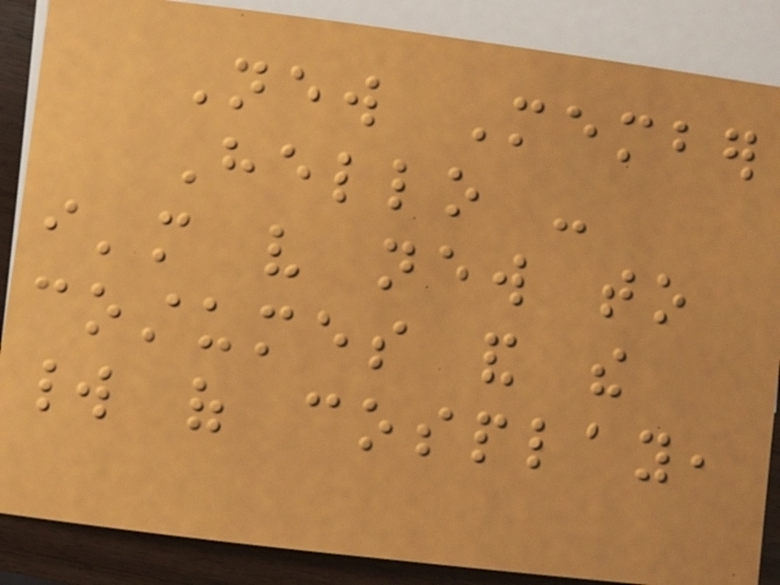New Member
Hello -
i'm very new to
costumes and the
world of cosplay,
